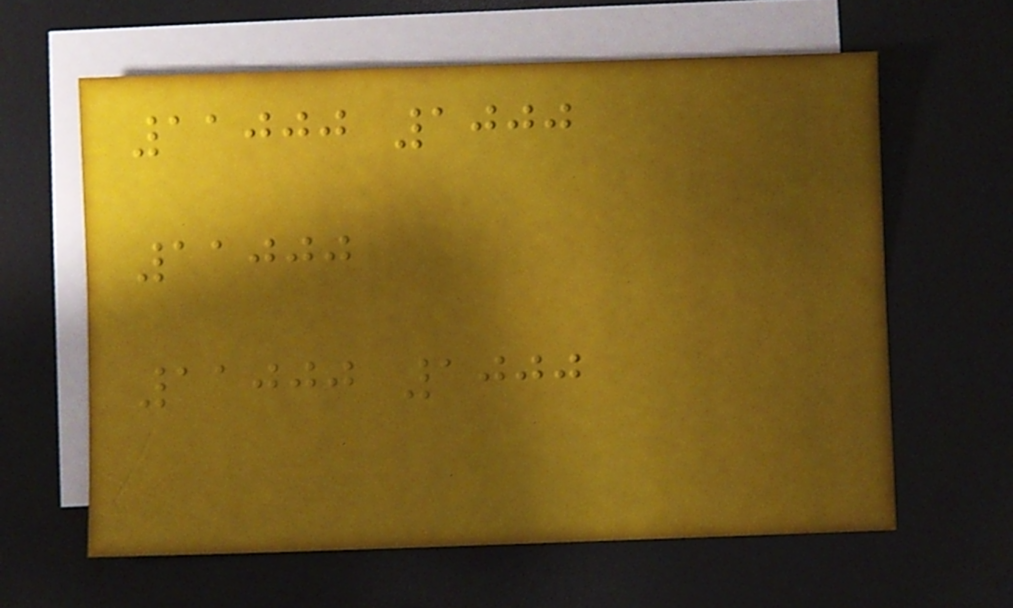11000 1000
11000
11000 1000
